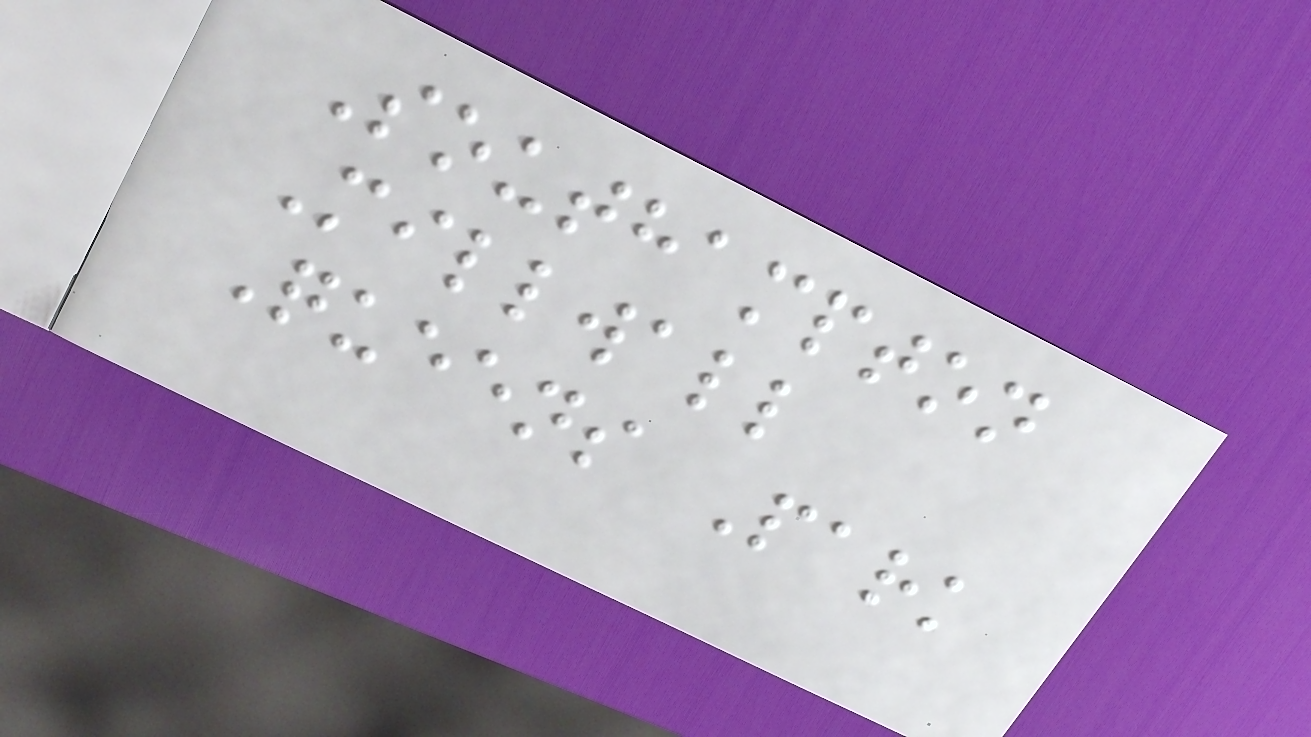Southampton
Millwall
Queens Park
